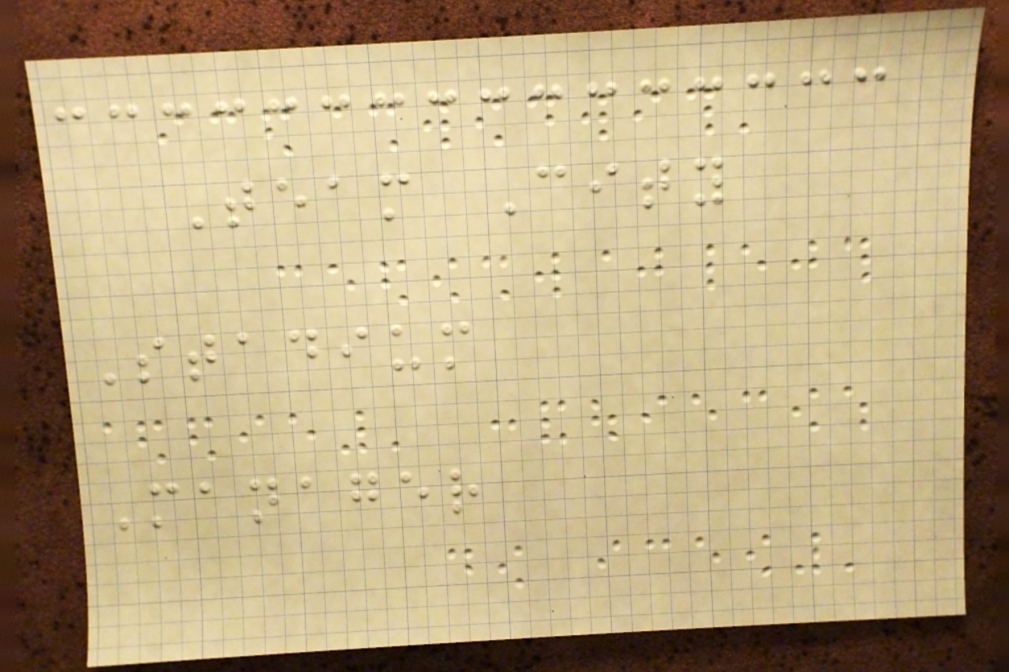Team City
Stadium
Manager
